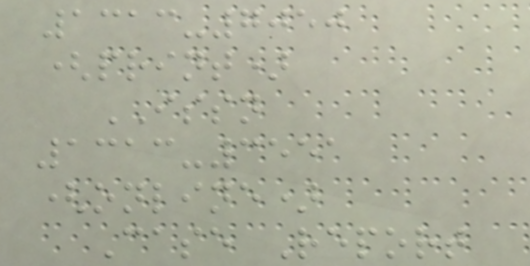1313-7050
(print)
ISSN
1313-3551
(online)
Case Report
